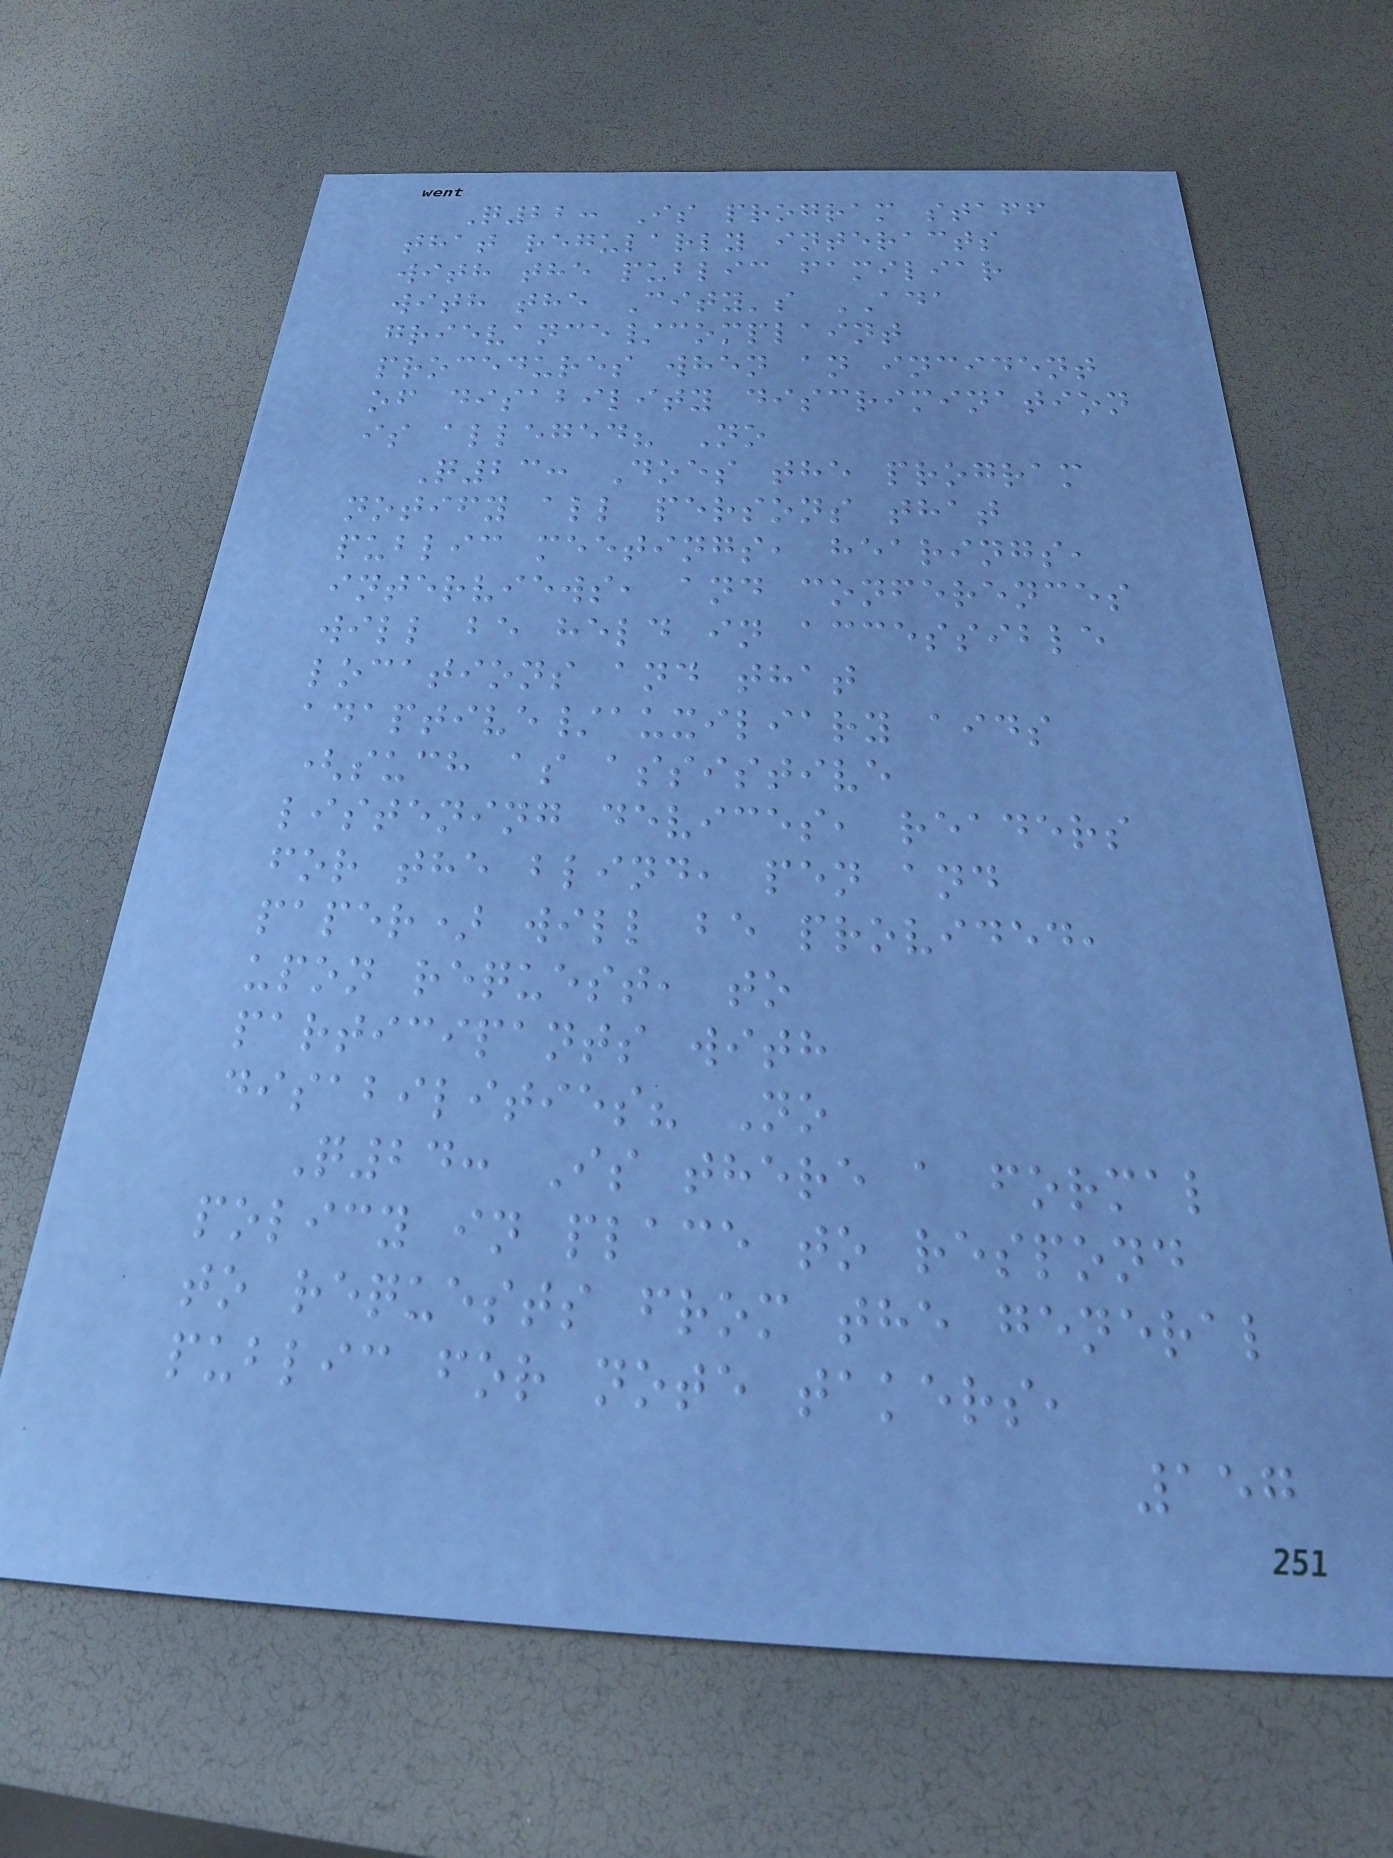Q22: Is program staff
that regularly interacts
with the public familiar
with the City's ADA
grievance/complaint
procedures when an incident
of disability discrimination
is alleged? No
Q23: Does the program
notify all persons that
public meetings, hearings,
interviews, and conferences
will be held in accessible
locations and that
adaptive/auxiliary aids
(such as assistive
listening devices, readers
for the blind, pen and
paper) will be provided,
upon request, to
participants with
disabilities? No
Q24: Is there a formal
policy in place to respond
to requests from the general
public for note takers,
157
